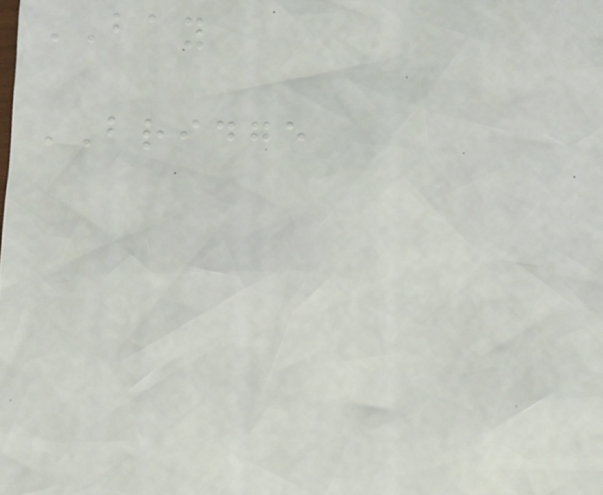BAY
BRIDGE
